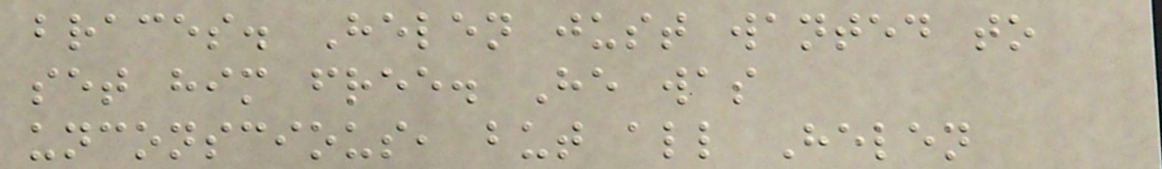braces. Helen just wanted to
set him free. He was
unconscious, but all Helen
